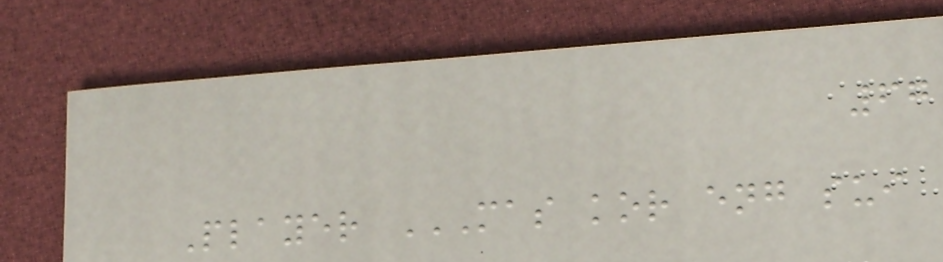67
Player MAS KOR ENG SUI
